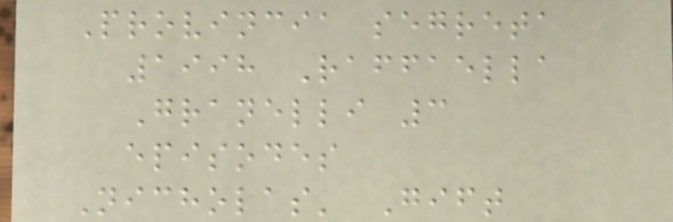Provincia segreta
1998 Raffaella
Granelli 3
episodes
Nicholas' Gift
